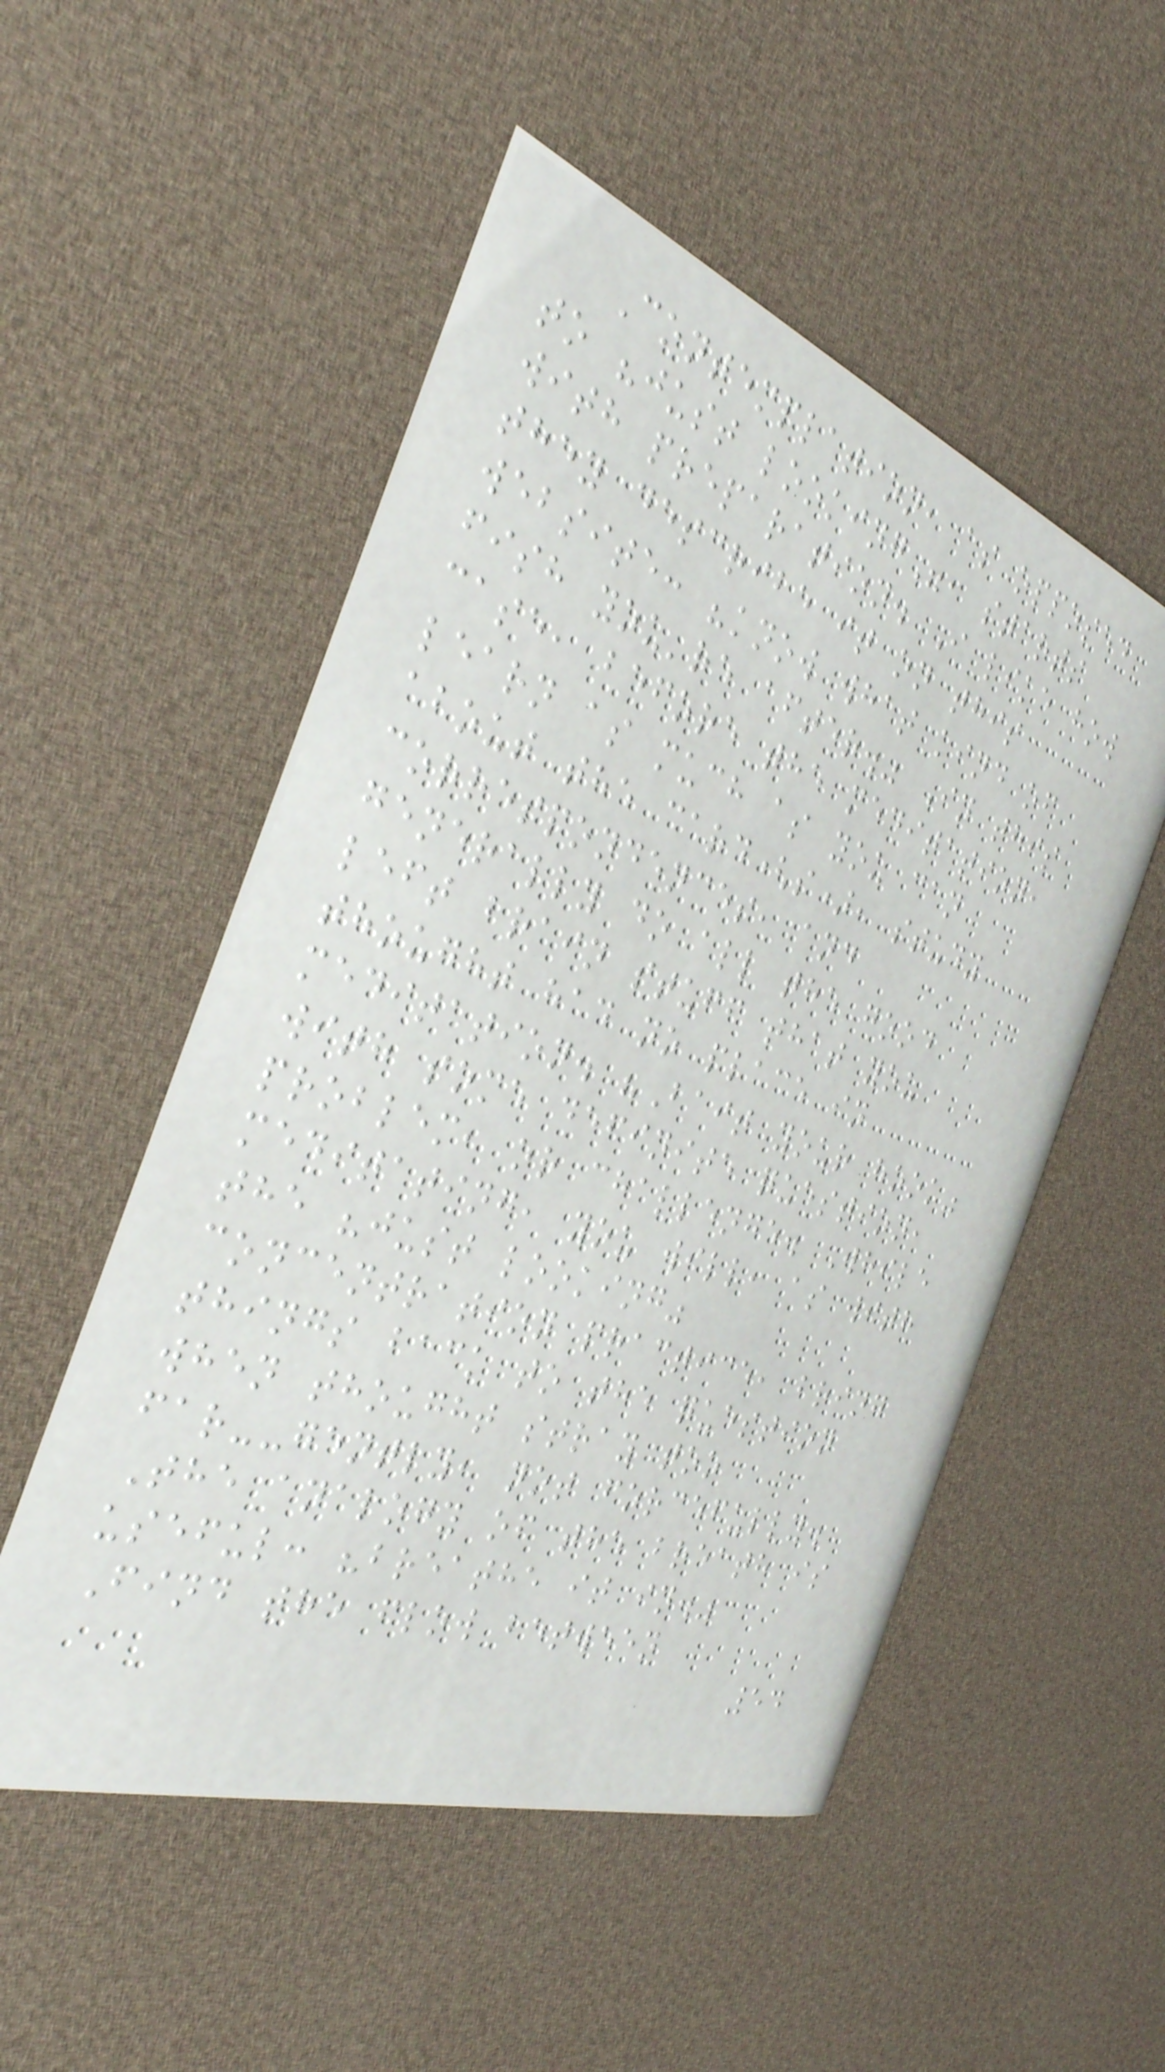Contemplation, as opposed
to "just looking", starts
with preparation. I like how
they describe it on this
website: "know what kind of
fish you're after." In this
case, before the meditation,
learn as much as you can
about the card(s), study
correspondences, and
generally do all the good
left brain stuff that you
thought had no place in
meditation. "Bait your hook"
with some definite question,
problem, or challenge. While
meditating, you will, as with
the "just looking"
concentration practice, bring
things back to the question
when thought stray too
far--gently, not forcefully.
The analogy of the breath is
useful: "breathe it in."
Find the flow between
54
